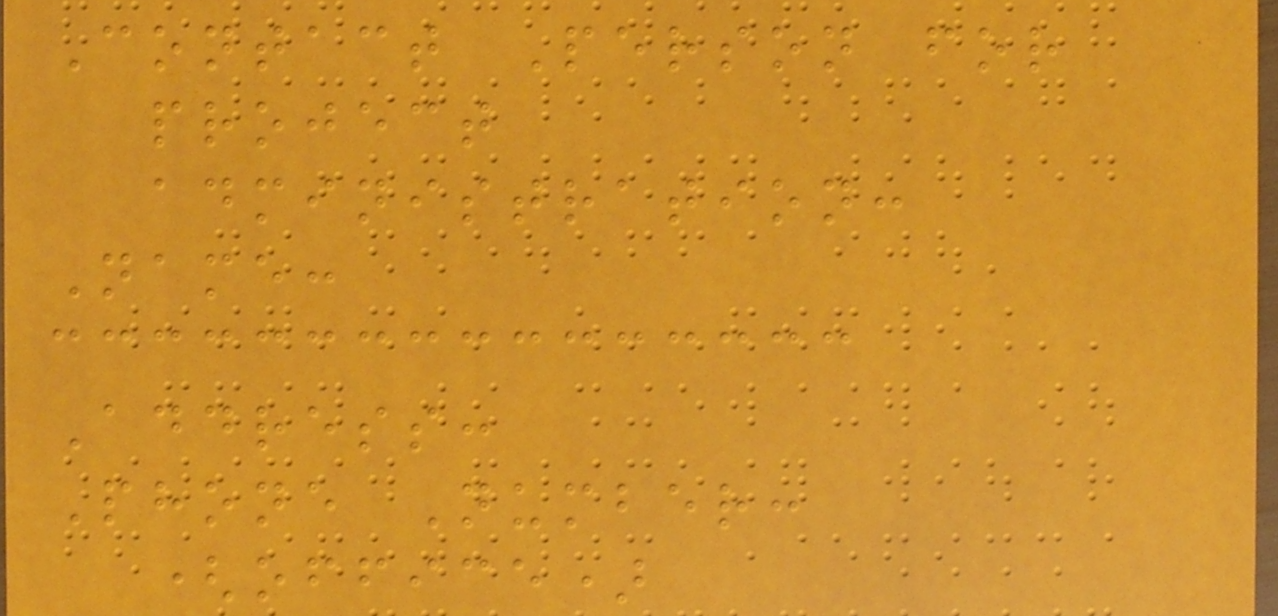Contact Person for
project
administration:
Name:
Address:
Phone Number:
(office)
